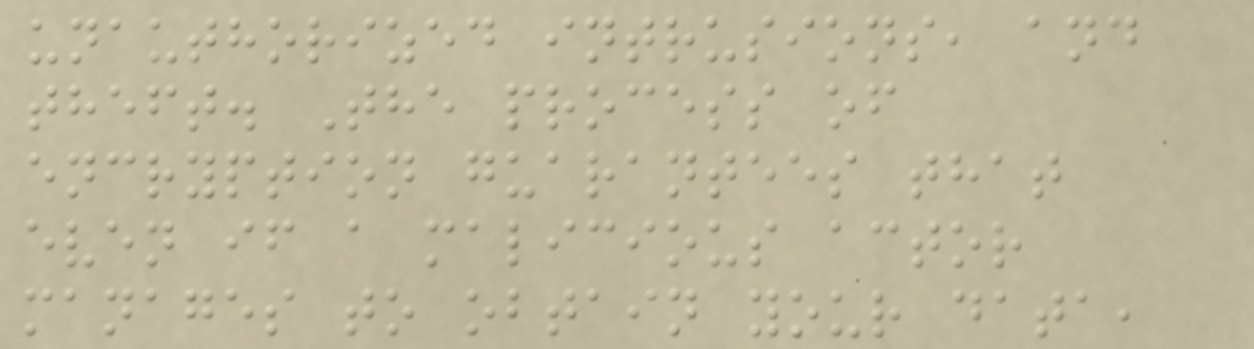unauthorized intrusions, and
theft. The process of
encryption guarantees that
even if a malicious actor
manages to obtain your data,
